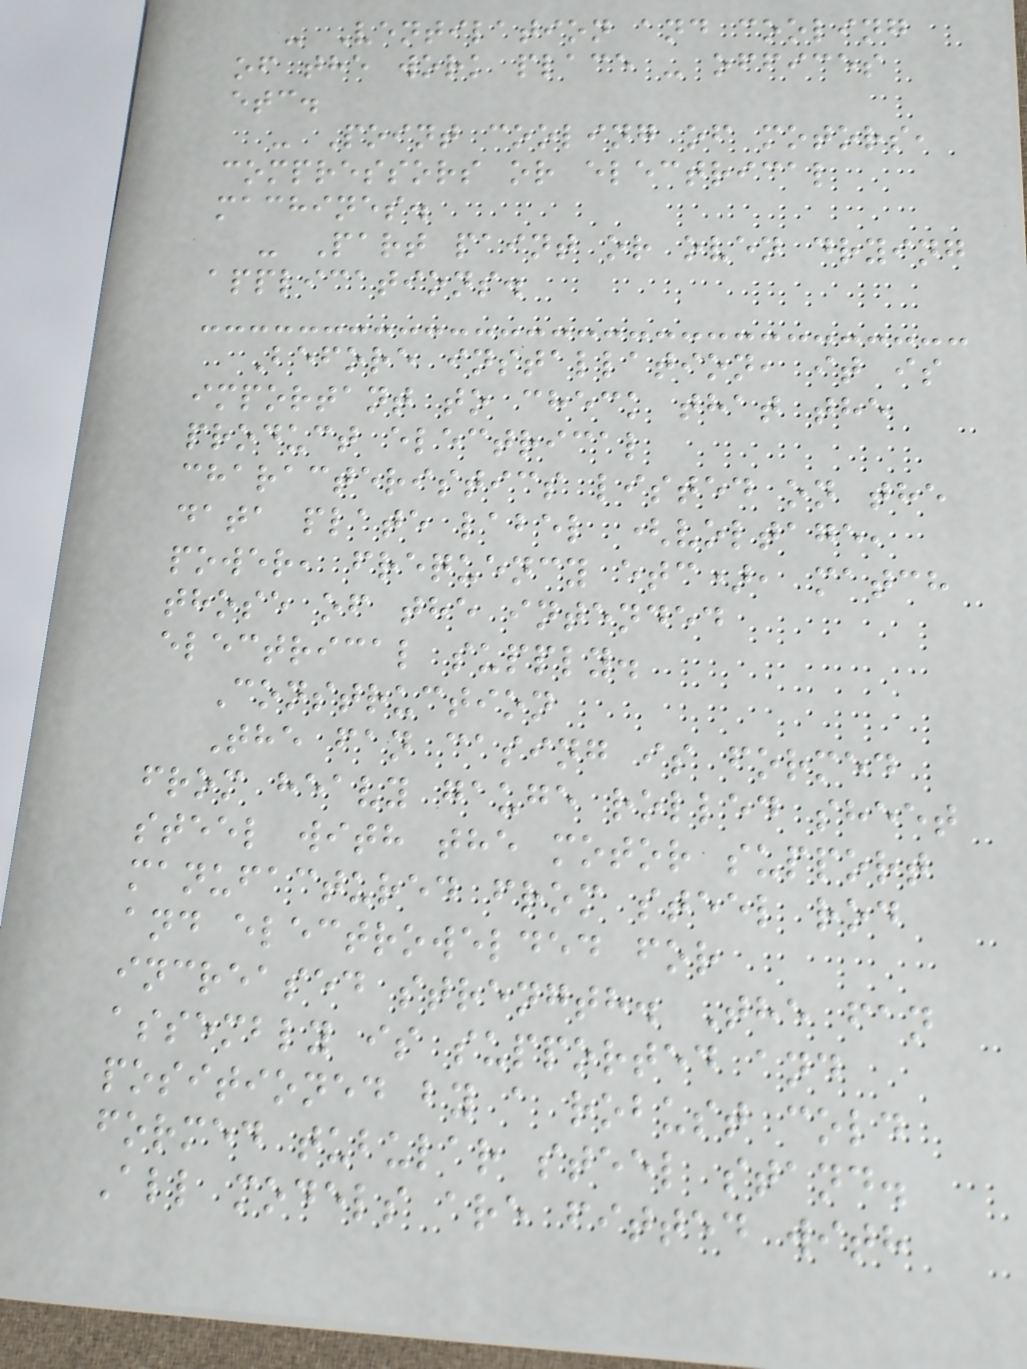- Ventilation and cooling
of the work place - offices
etc.
- Point cooling of motors,
compressors or electrical
machines.
- Part paint or oven drying
applications.
Before installation, it is
important to check that the
product electrical
characteristics listed on the
data plate label (voltage,
power, frequency etc), match
those of the intended
electrical supply.
Construction
The fan casing is formed
from heavy gauge rolled sheet
steel with the motor support
manufactured from steel rod
and electrowelded for
increased strength. The fan
assembly is supported and
positioned by a robust cold
formed tubular steel stand.
All models are fitted with
